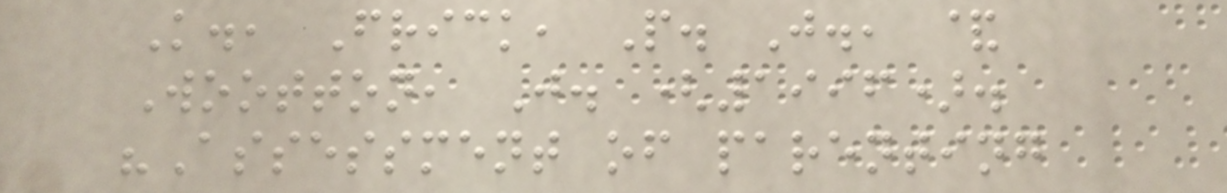K., Frick, P. J., &
Wootton, J. (1996).
"Assessment of parenting
